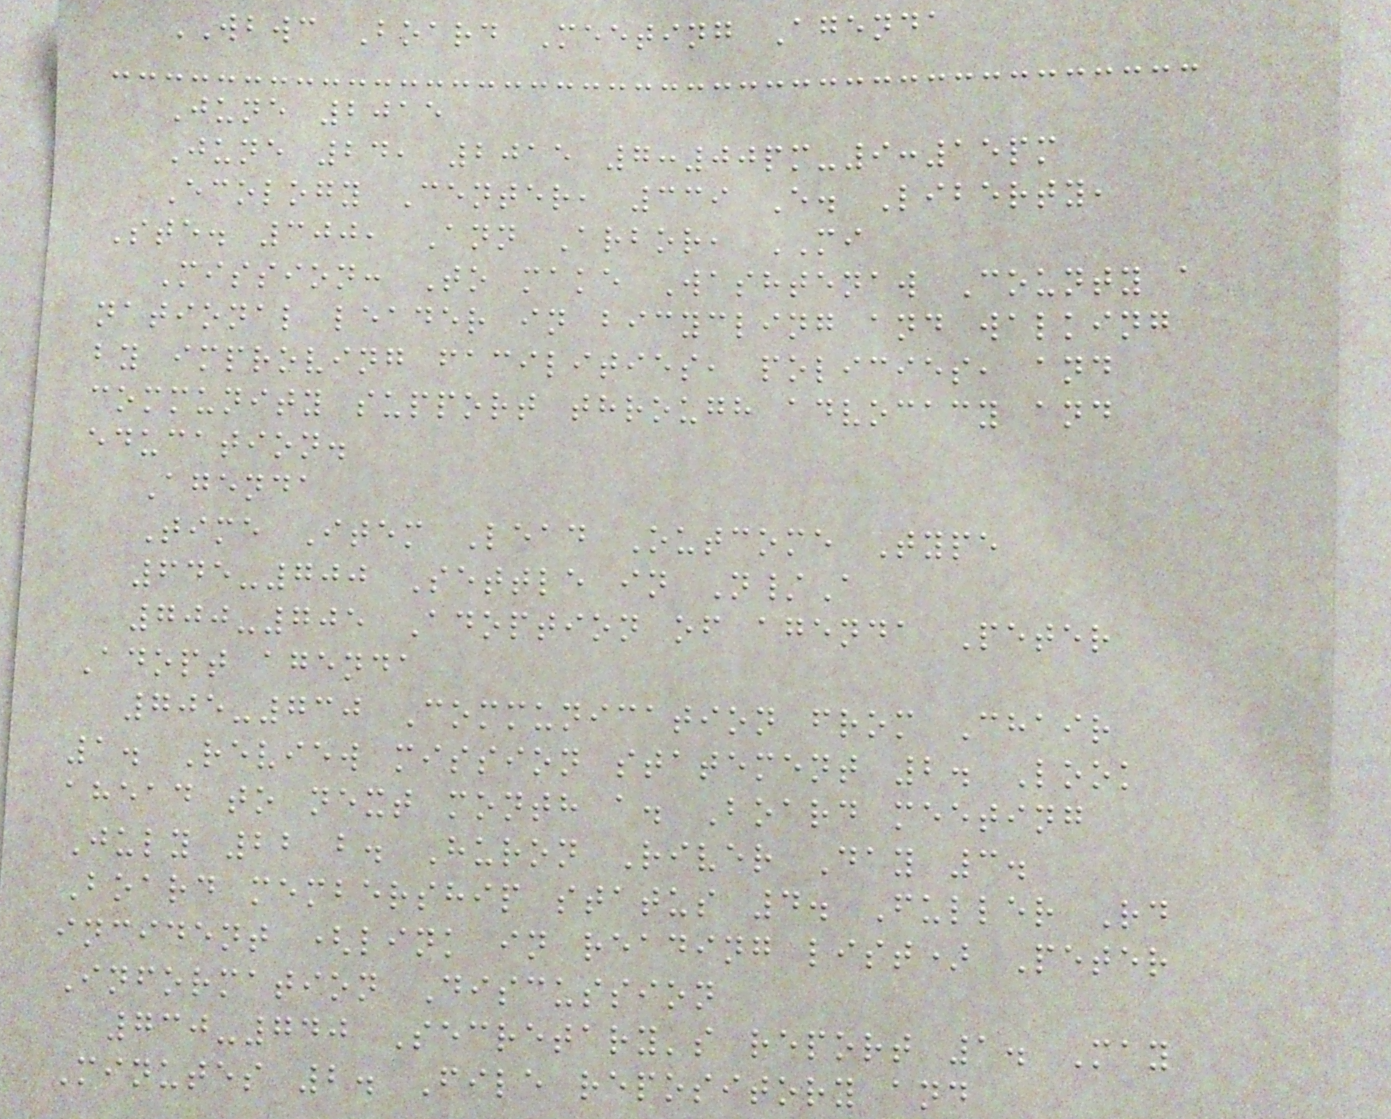WBWC Board Meeting Agenda
June 2015
June 24, 2015 7:00pm-9:15pm
Ecology Center, 339 E. Liberty,
Ste. 300, Ann Arbor, MI
Mission: To make Washtenaw County a
national leader in bicycling and walking
by improving facilities, policies, and
community support through advocacy and
education.
Agenda
Time Item Lead Outcome Type
645-700 Settle in N/A
700-705 Adoption of agenda Peter
Adopt agenda
705-730 Communication from Chair
1. Review mission statement 2. Look
ahead to next month a. Board meeting
July 22 b. Huron River Day 3.
Board membership status 4. Fuller Rd
incident (link in reading list) Peter
Information Discussion
730-740 Secretary's report 1. May
Minutes 2. File repository and
